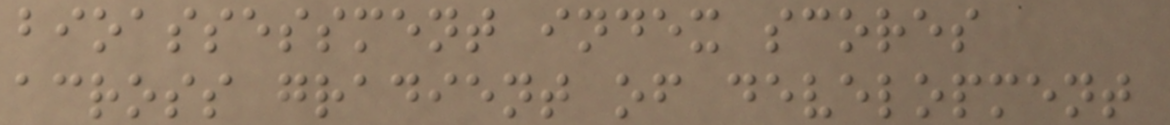bioassessment index scores
across gradient of development
